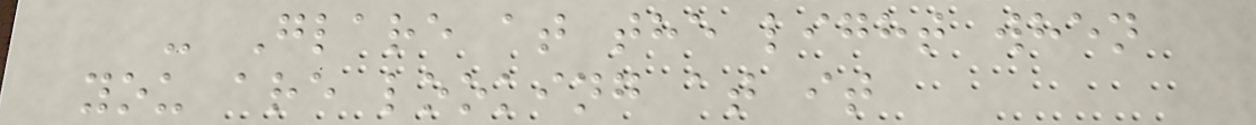- Glare at the light when
you are looking at it
